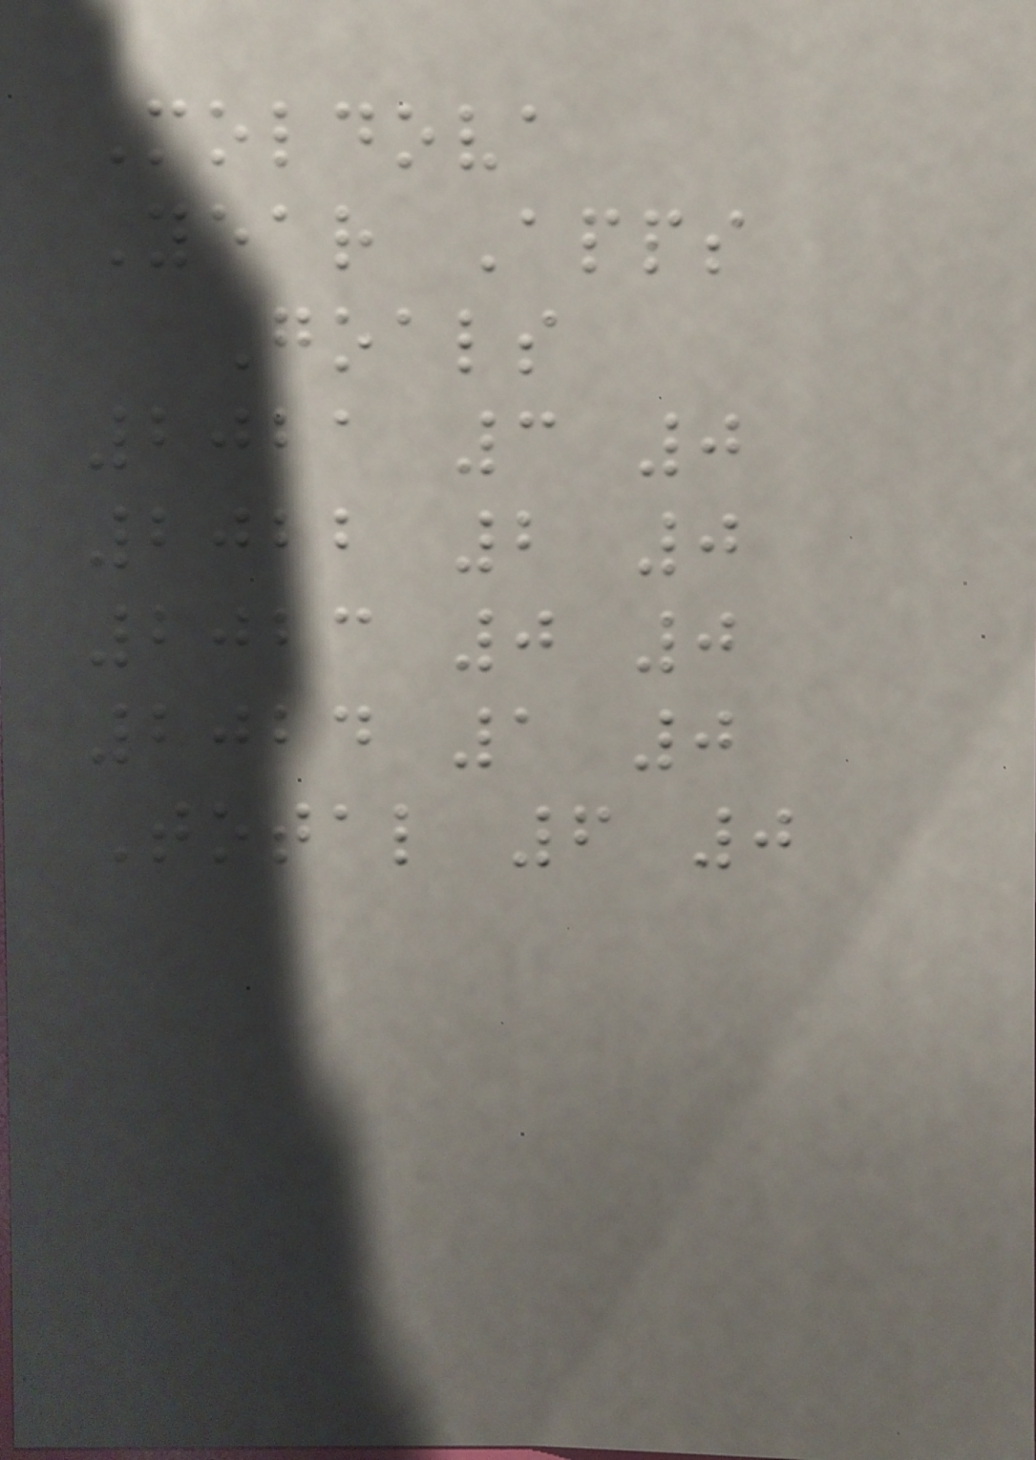Moldova
Year Apps
Goals
2021 3 0
2022 2 0
2023 0 0
2024 1 0
Total 6 0
